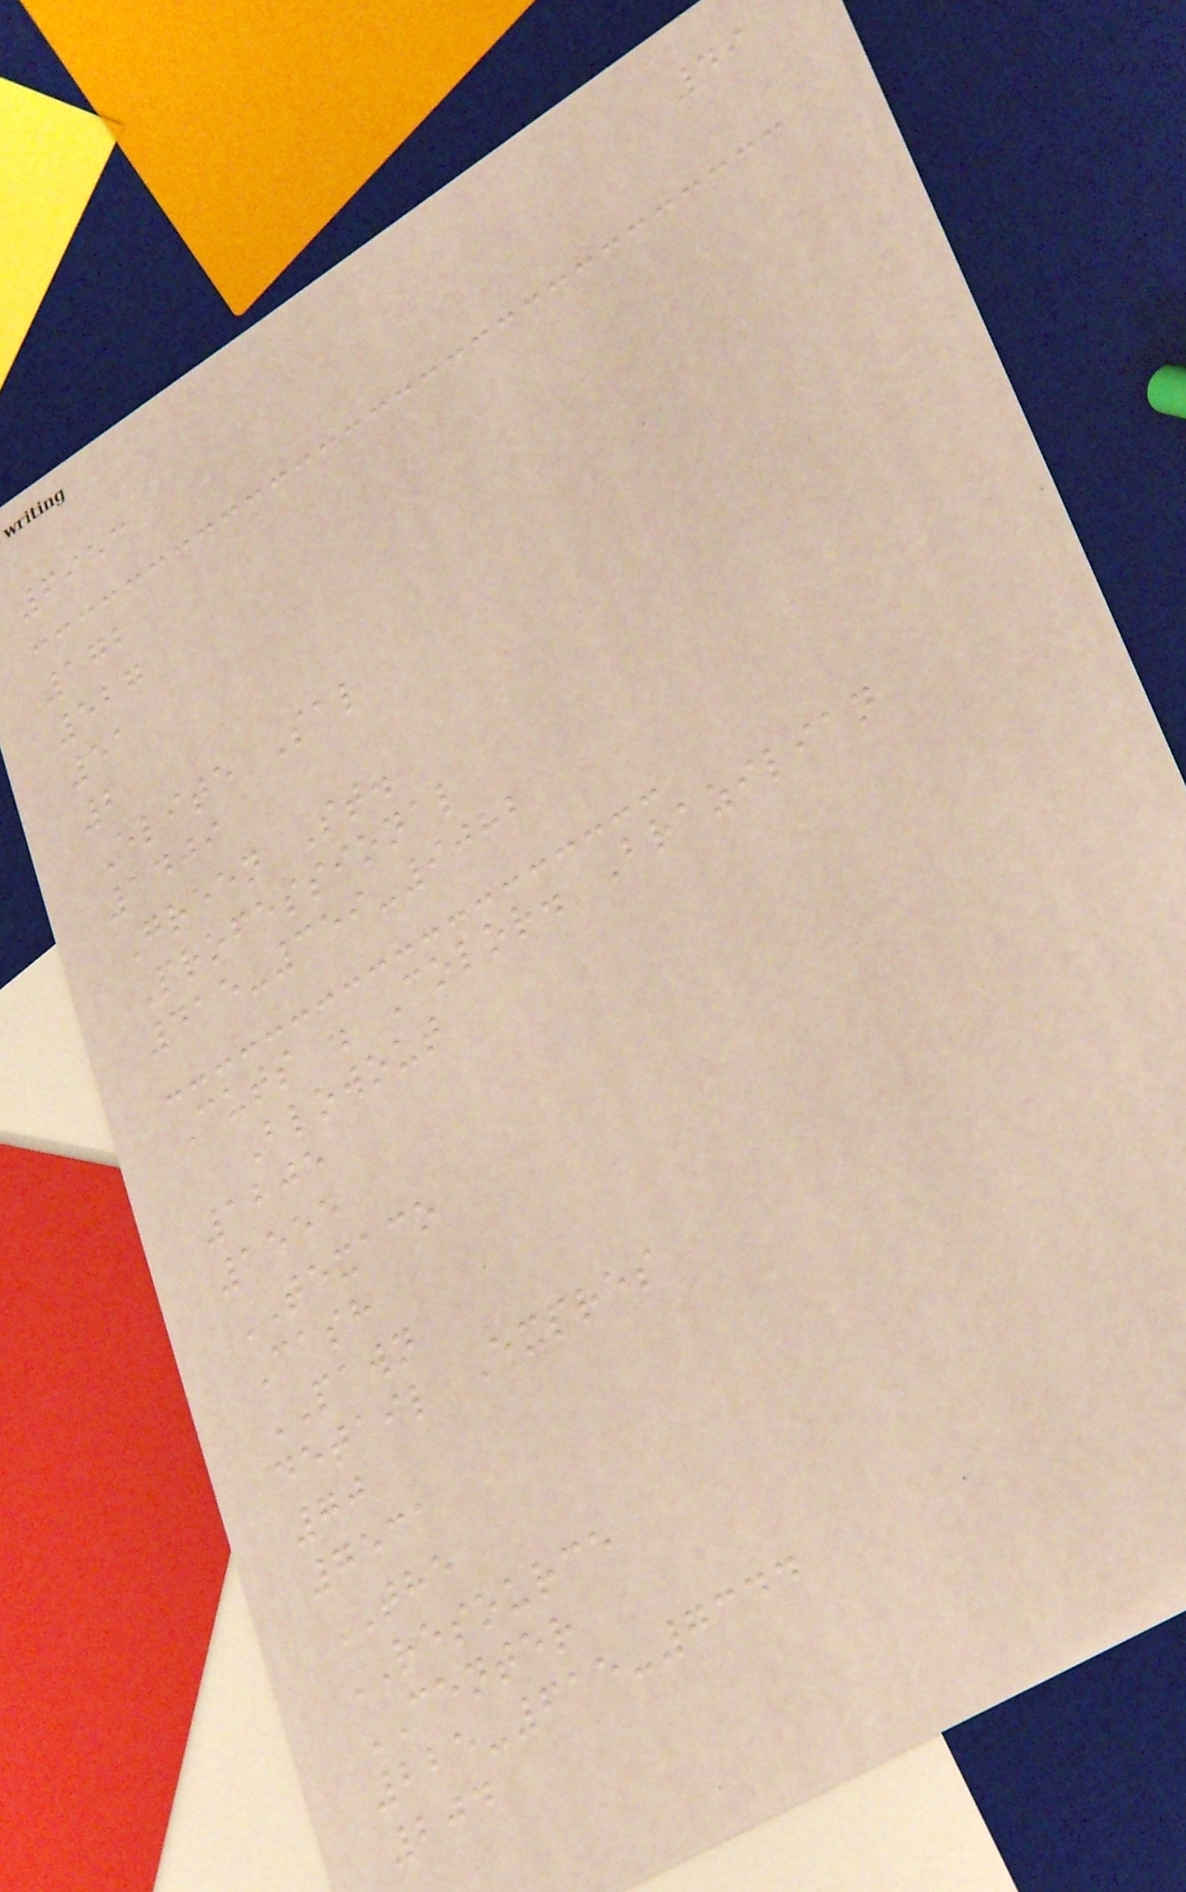49
6953
172
527
51
2
Elite Sal
1409
Green St.
Professional
415-359-9082
Cuts . Color. Brazilian
Blowout
1205
1555
TEXACO
Cash
PAWN
detail Expres
70
7531
THE
RESOURCE
CENTER
225-615-7344
204
